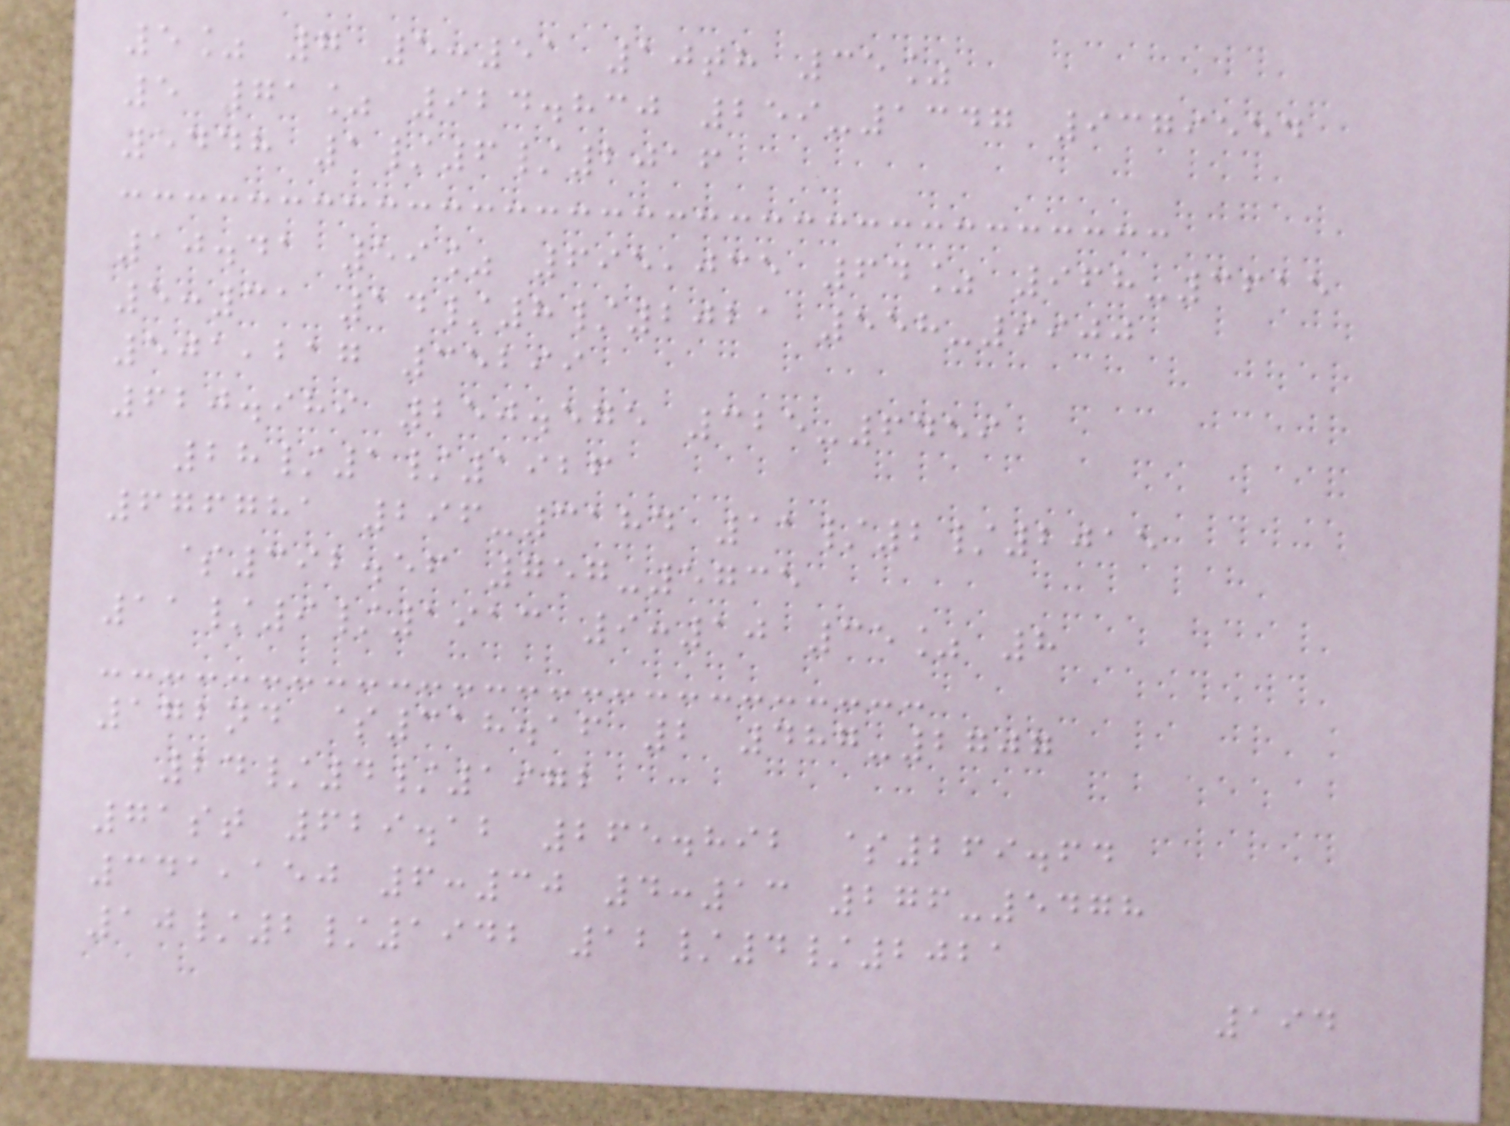5% 7 5:51 10th 35%
5 71% 924.830 259-1347 9379554
5448 1/6/2016
10.41 59% 695,035 64% 968-3615
5:31 14/8/2021 558-9900
501,217 35299
620.989 250.575 325-6459
28/1/1926
676781 296-3184 11/2/2015
$392.56 757-5735
11/9/1913 9:10 35% 8
172nd $318.16 2 487-2707
24/4/1972
71st 629.12 265.892 $269.64
341,150 6:30 4:13 276-5478
10/2/1942 12/4/2021
194
